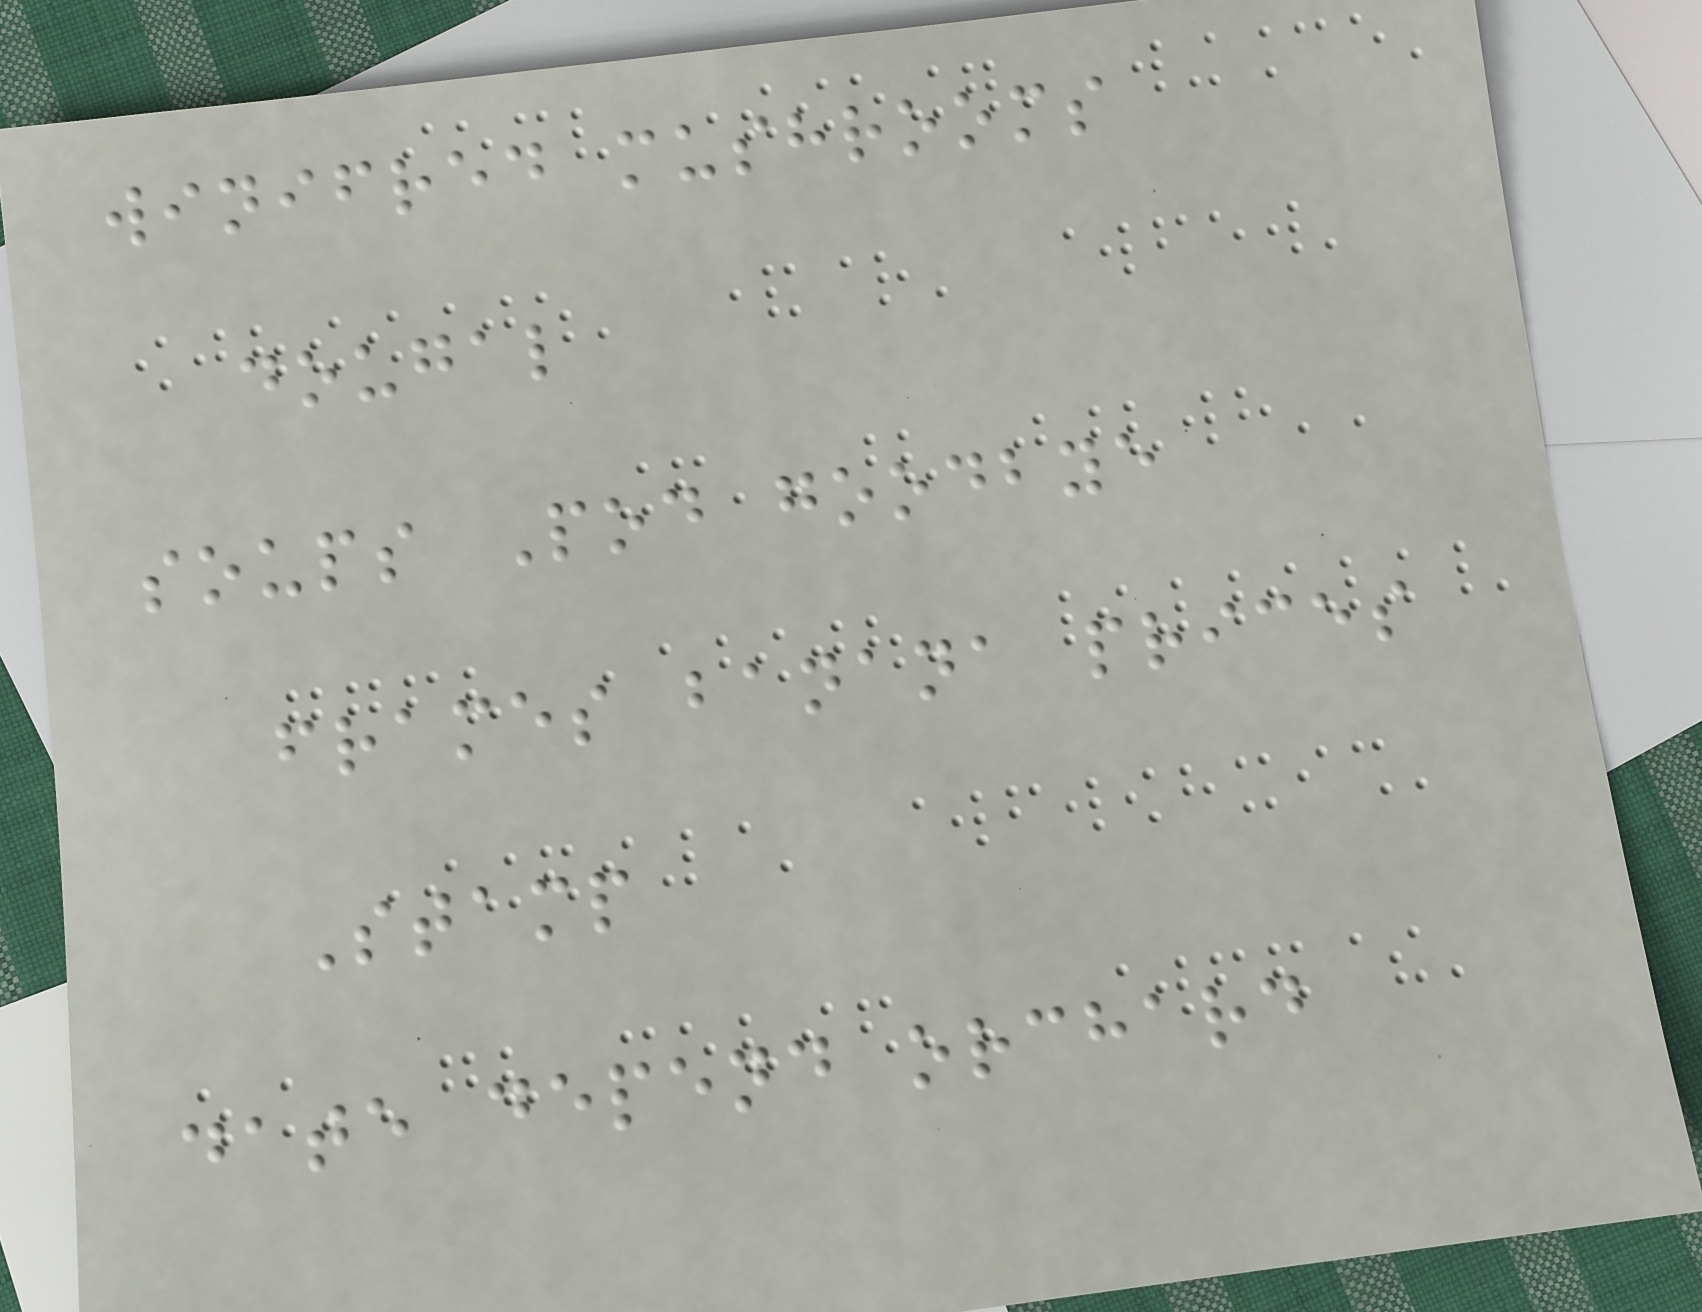winifred mushrooms
dougal
soups Pod goodbye
frames banana prices
Stamp
date depend orchard
